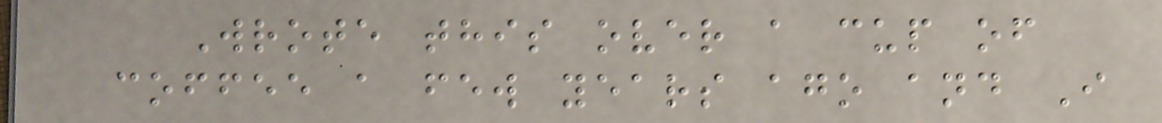Wrote this over a cup of
coffee a few years ago and I
